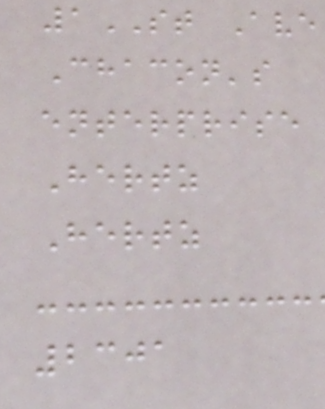1ST Ave
Chacon's
enterprise
Hertz
Hertz
2301
